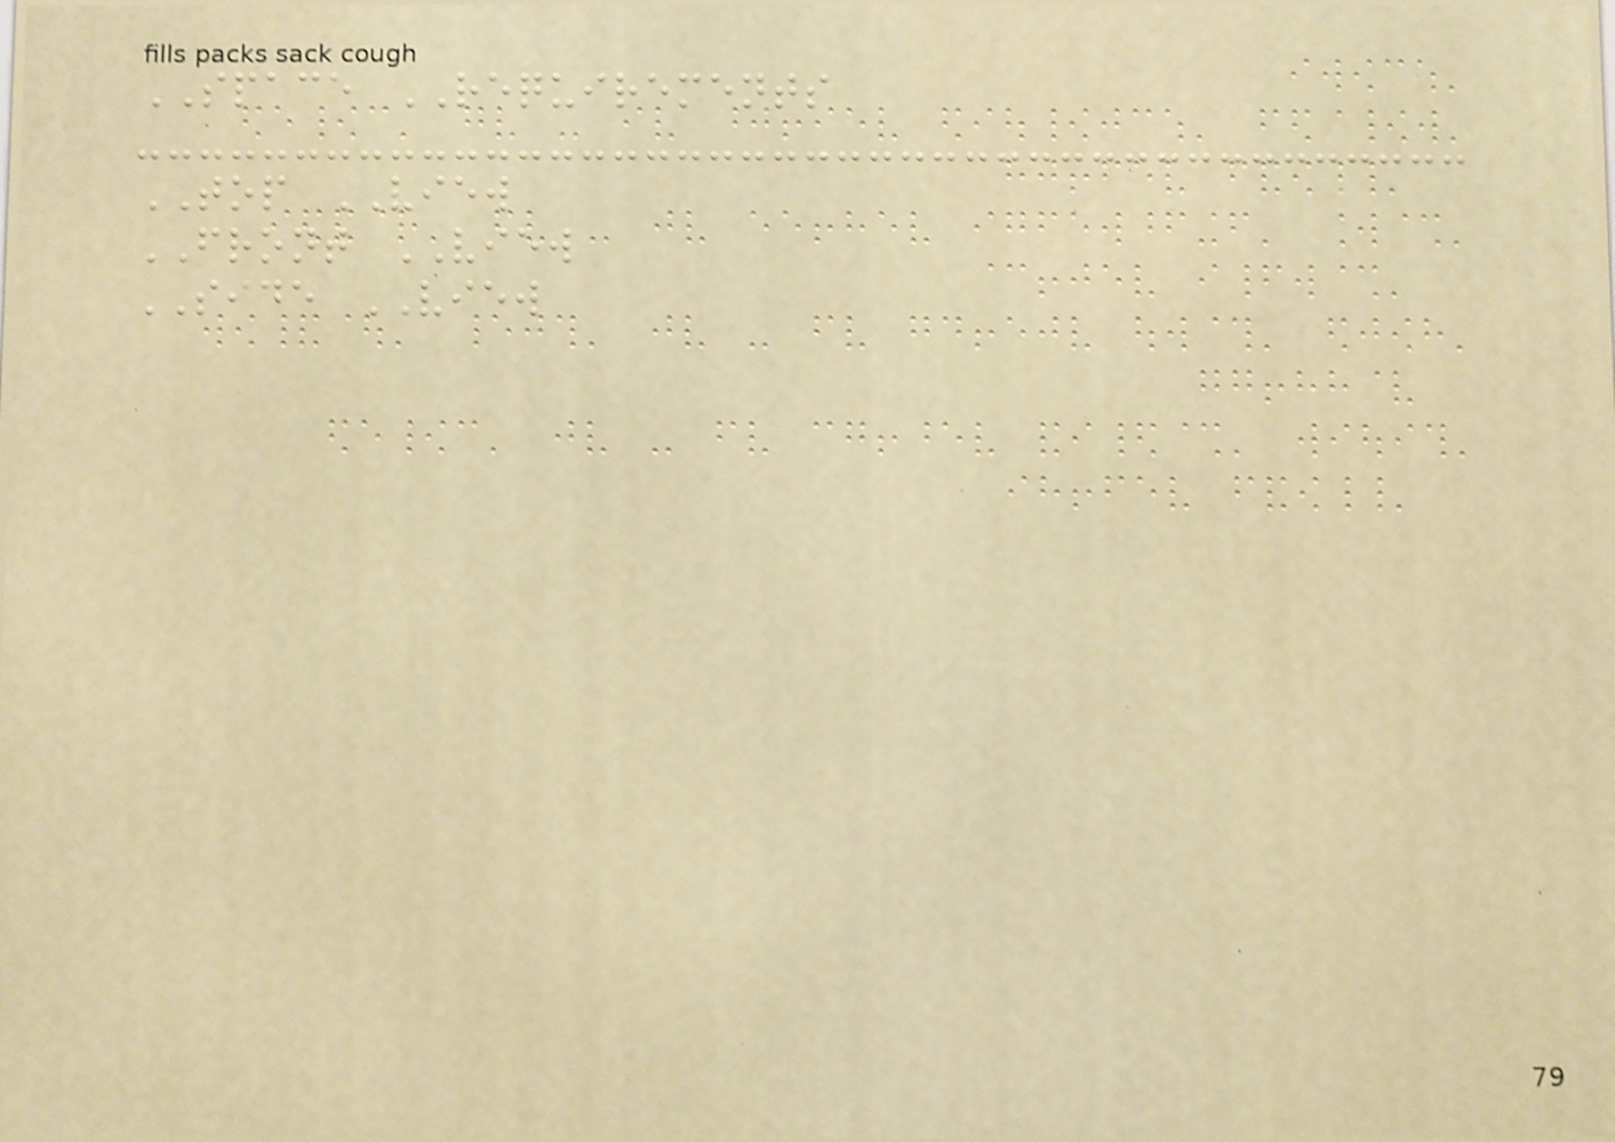SPACE REQUIREMENTS
TOP VIEW
FRONT VIEW
SIDE VIEW
